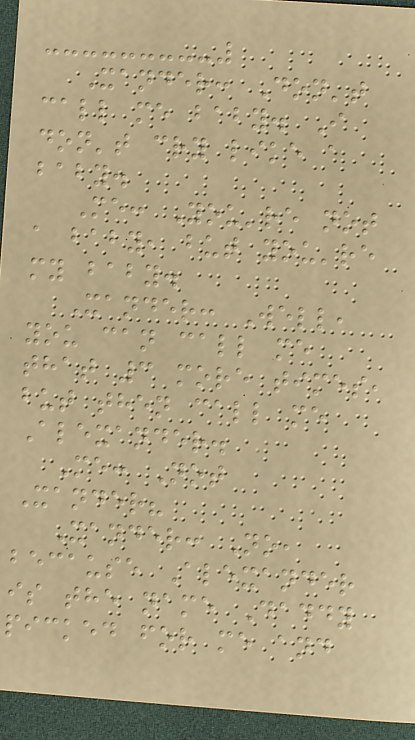Xander: Don't
call me baby. I
don't cry like a
baby.
Me: You're not
a baby, but you're
my baby.
Xander: Well,
you can call me
that 3 more times,
but then call me
Alexander.
Me: Not
Xander?
Xander: No,
because Alexander
is the name Daddy
picked for me and
